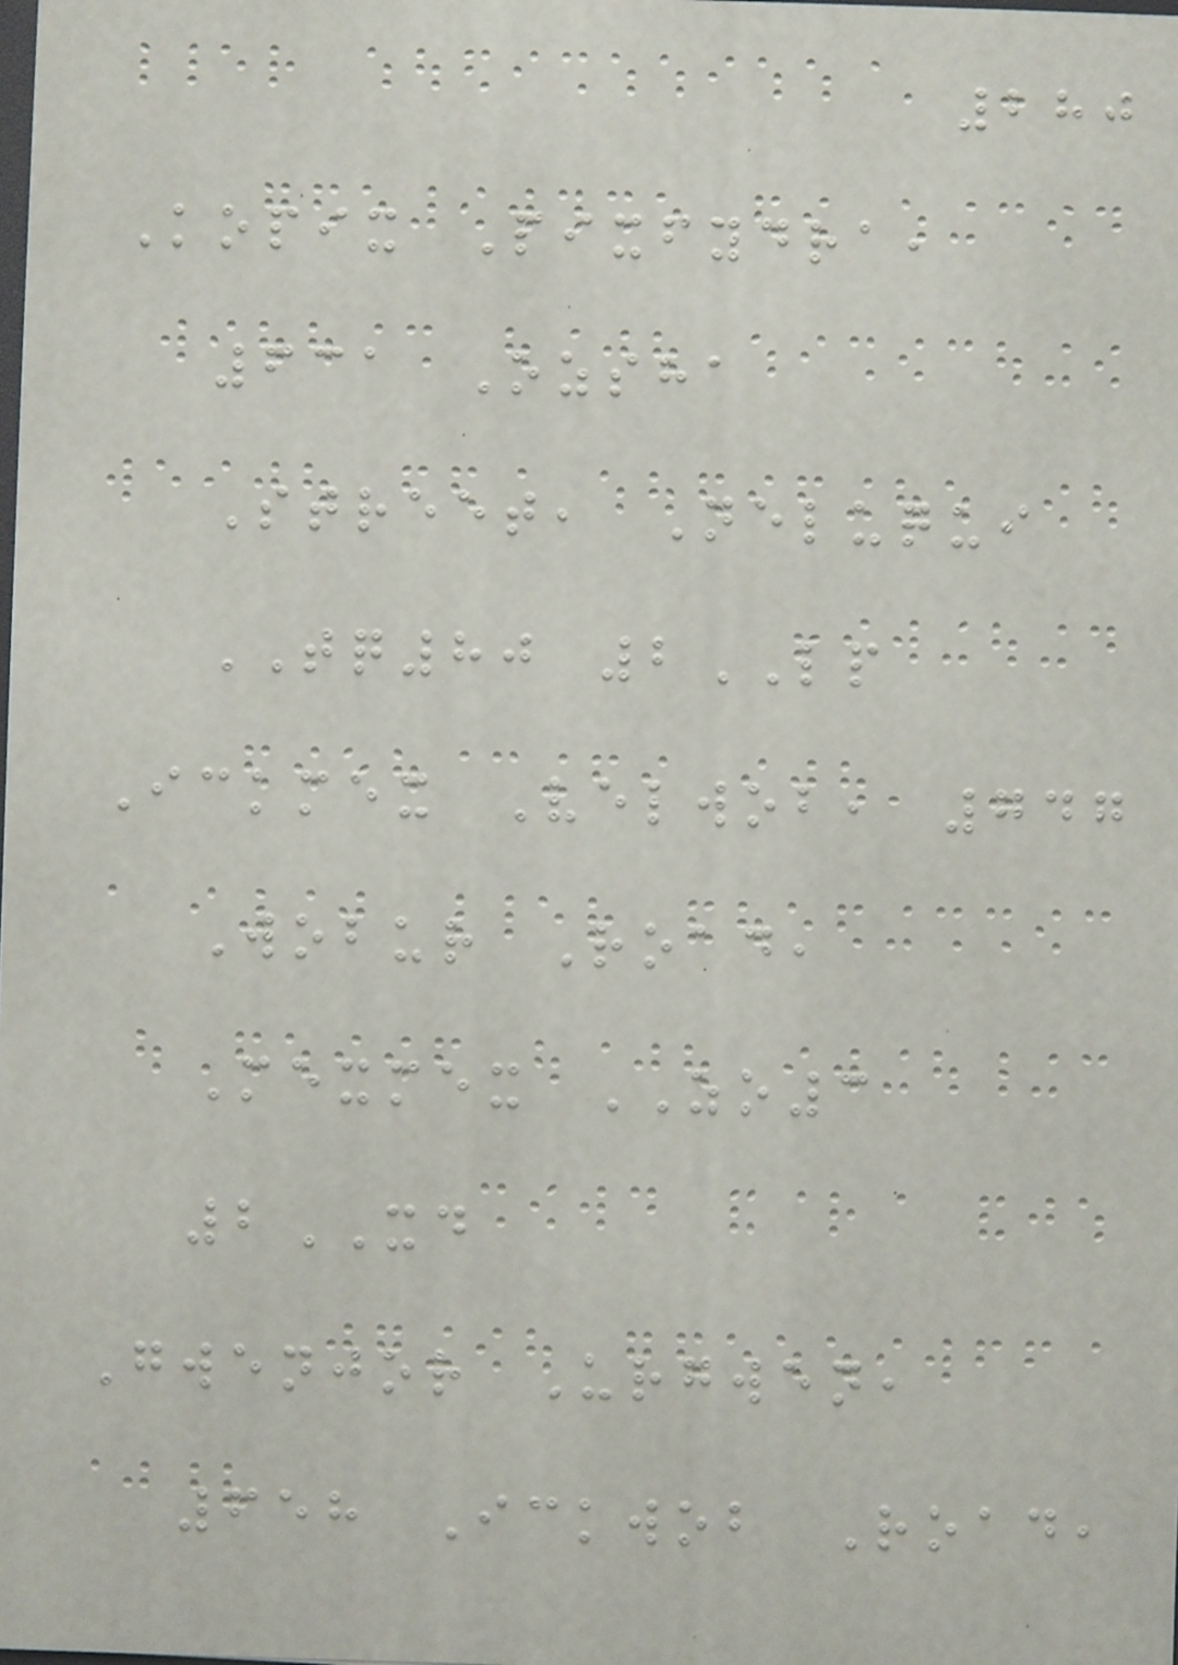280
Kopix Pixfydra,
631 Ozsha
Street, Neluqui
TQ80 2LP
Ickmex Velwob, 747
Wobur Road,
Mexmex ZO3
2XD
Gwenjor Urgwen,
658 Ickwob Road,
